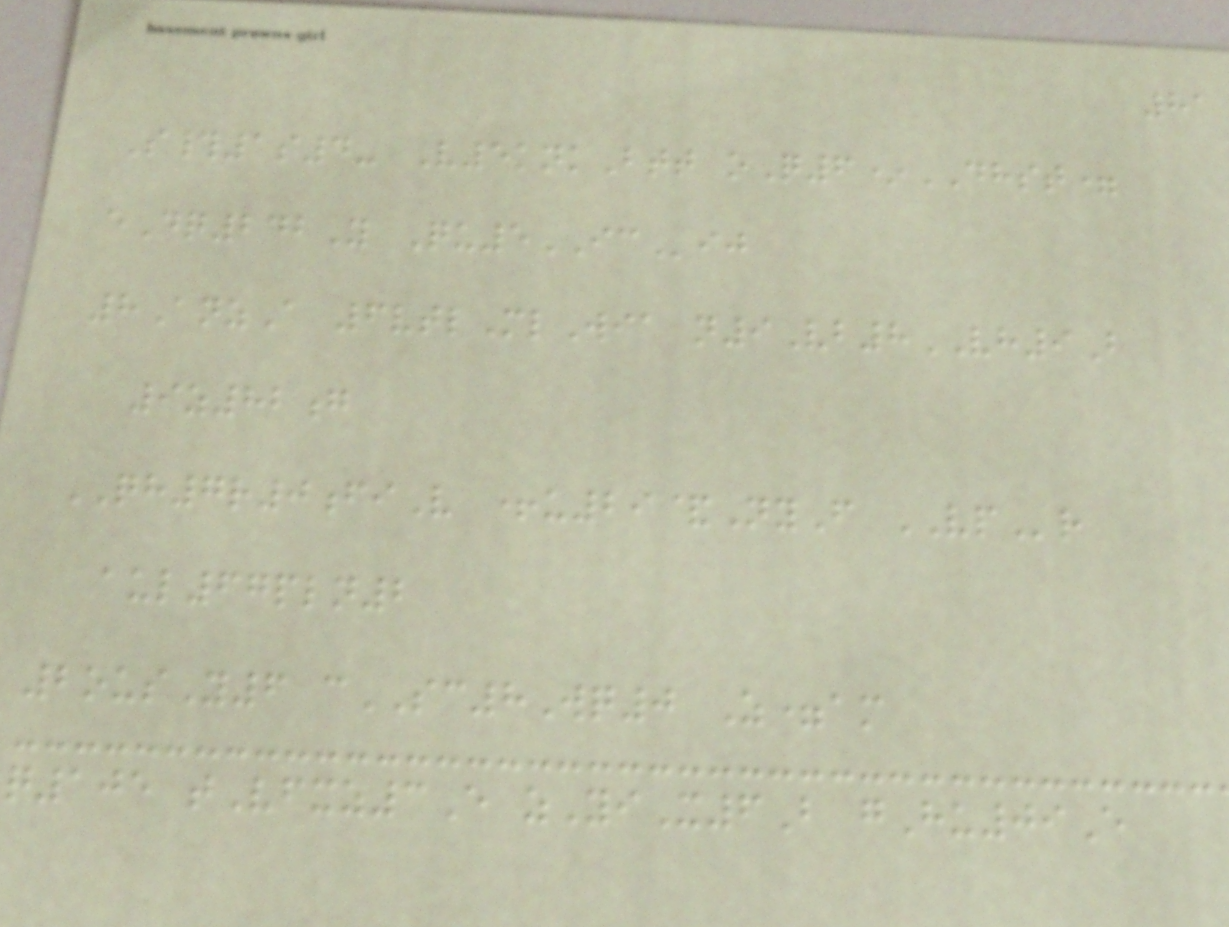81
S#1s4- V5knkBtt oQ6*DHST=
eDq242Y Qu5ICij
8AnzA 6vtlMlWia n9Vb8VH9B
9z82g
QH7r0fiV +u29&NyF VPr
aul67pln2
2ousY6 cSC8Wq0 Z=am
q105 tVfxz3E zYiX6B gHu09E
